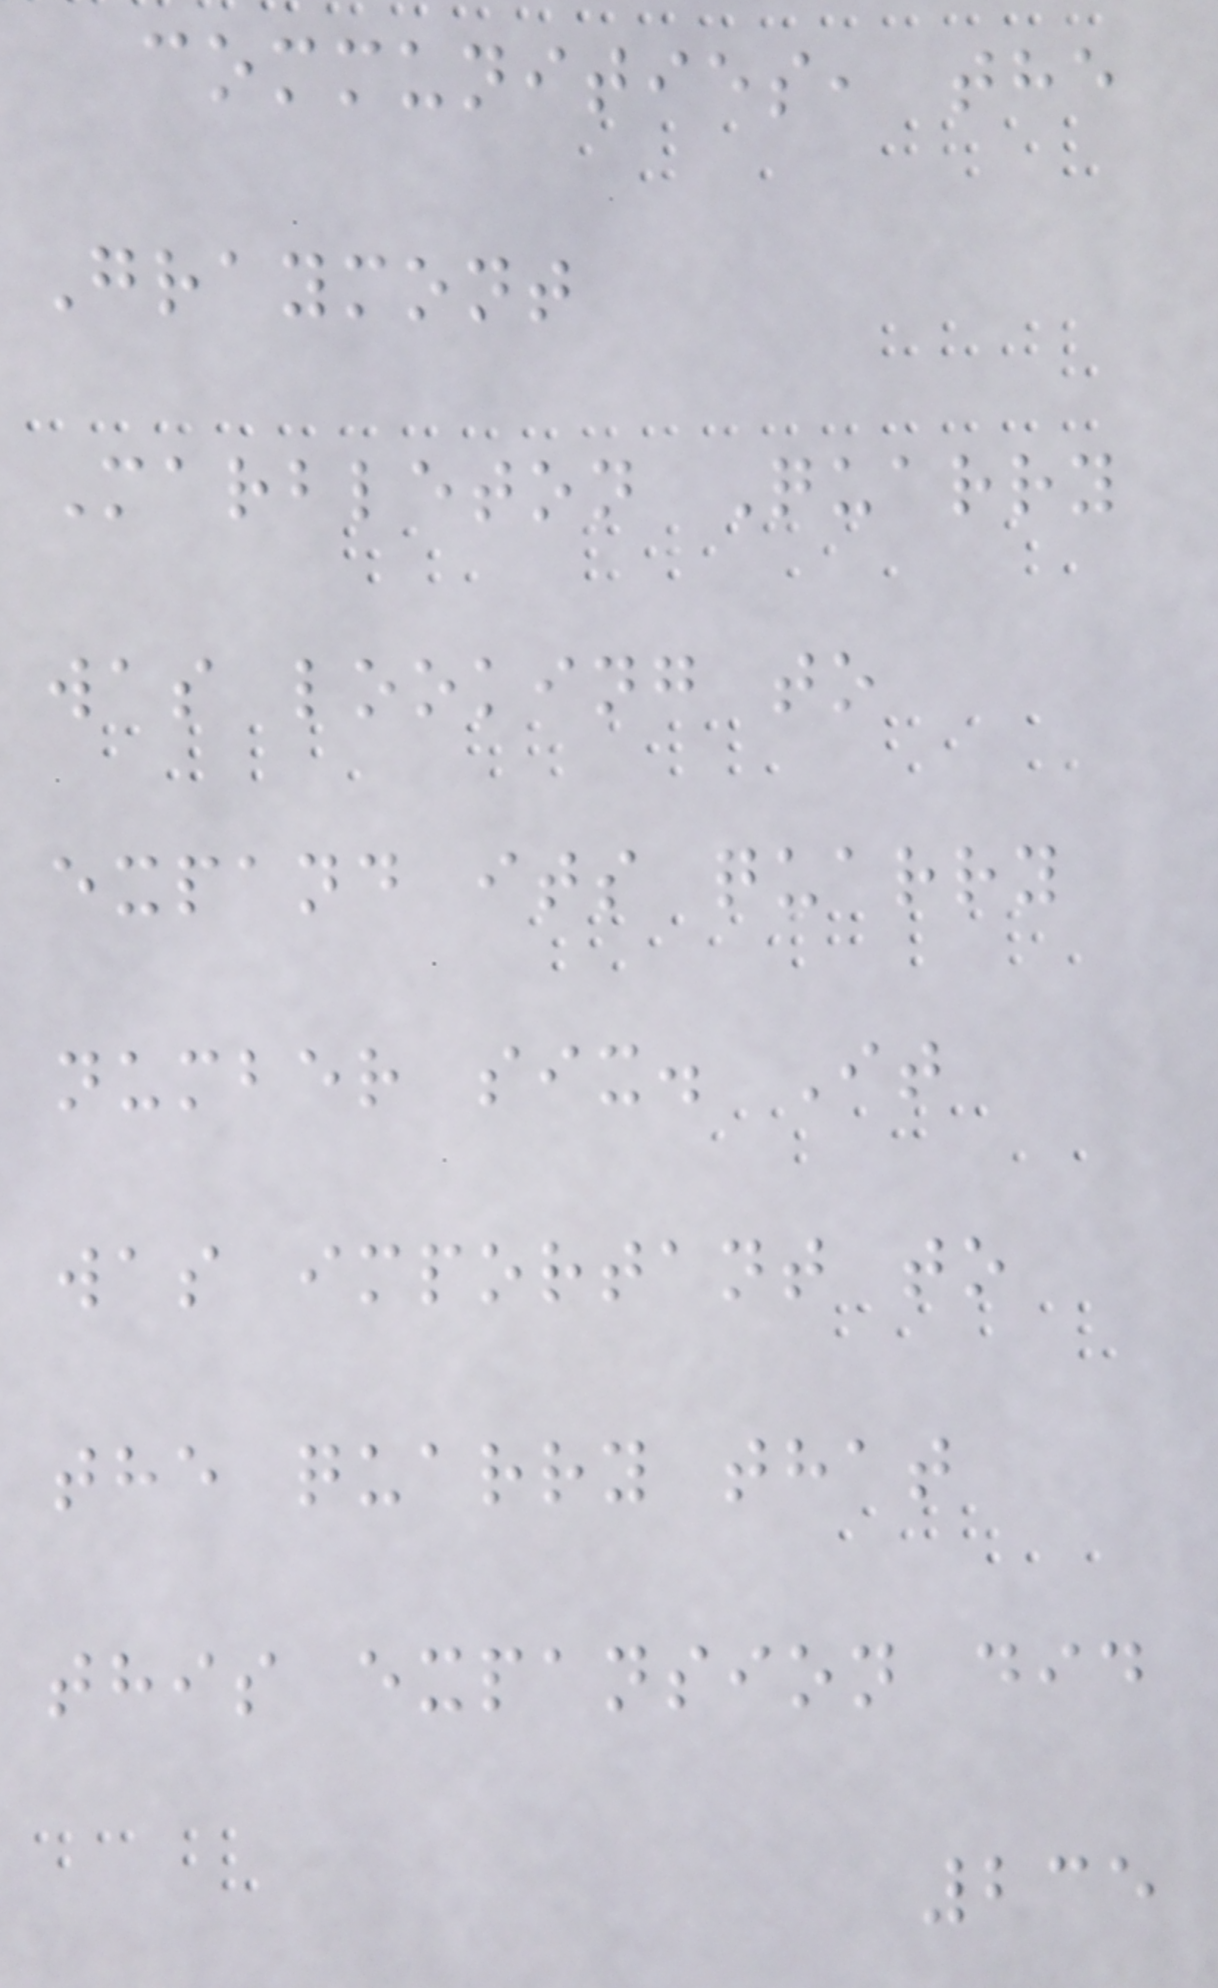communities, the
Graymont
Marbleton Quarry
was looking to
expand its quarry
number six. It
was important to
the quarry that
this expansion did
235
